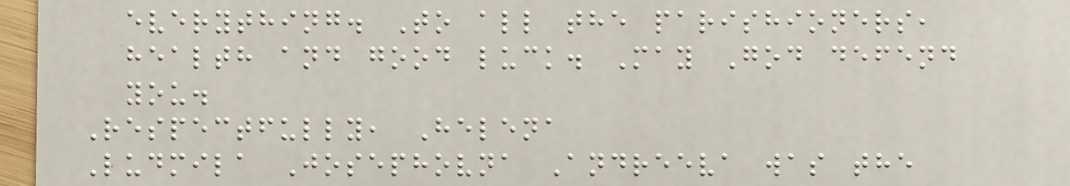everything. To all the parishioners,
health and good luck. May God defend
you.
Respectfully, Helena
Ludmila Josephovna Andreeva was the
